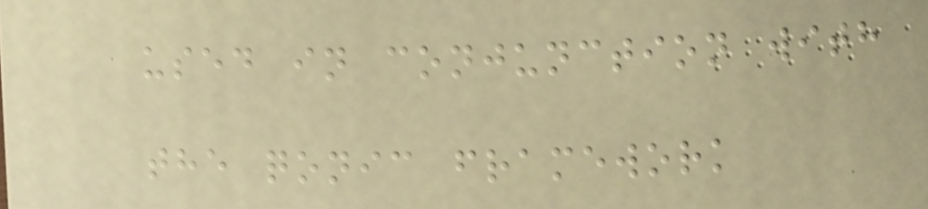used in conjunction with
the qonic framework
